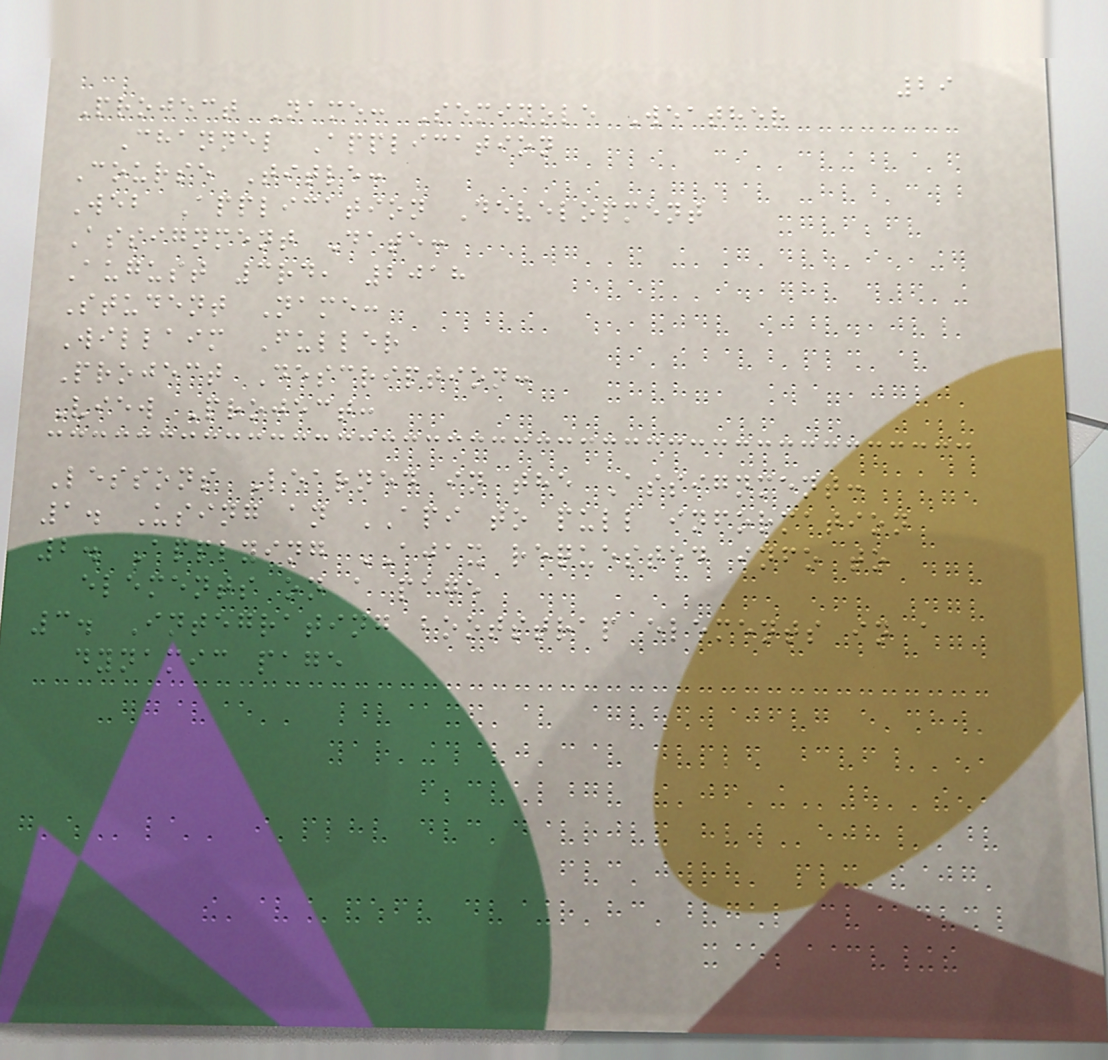29
Project Name: Seminole Weather
Channel Application
Course Title:
Web Application Development
Assignment Date:
August 3rd, 2018
Student Name:
Willaim Fuller
Project Description:
View Project:
Lessons Learned in the Assignment:
1. Using an API to pull information
2. Applying AJAX requested info to
elements on a page
3. Integrating bootstrap elements in a
dynamic page
